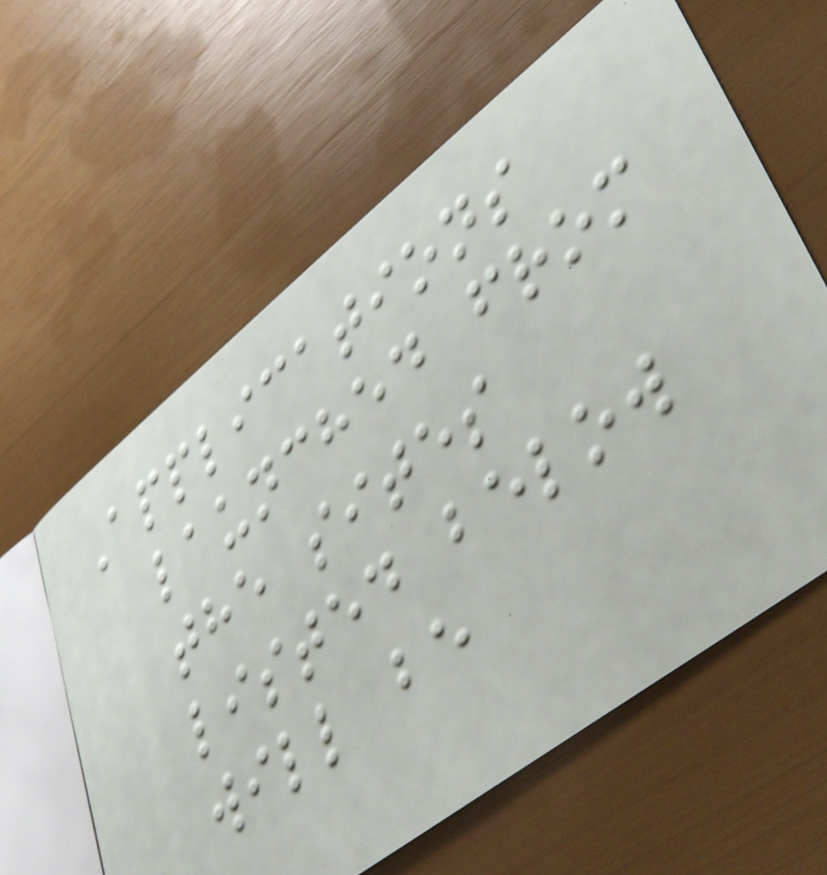Applications
launched from
the sites
listed below
will be
